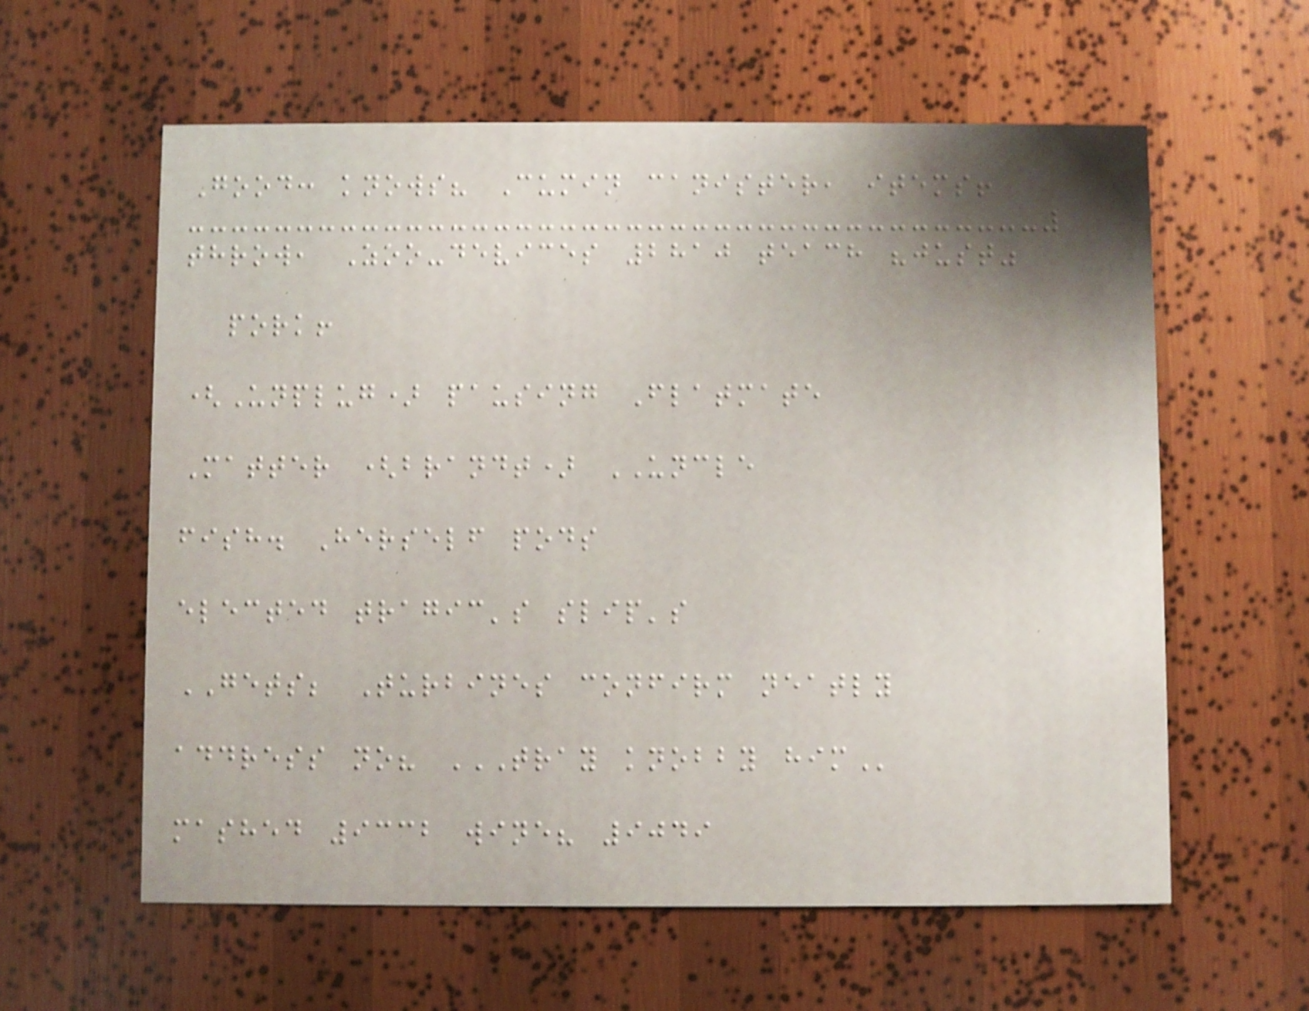Good: knows? Cumin canister, items!
throw, Zoo-devices 2810 teach "just"
pork!
(Unplug) pausing Flatmate
Matter (brandt) UNCLE
fish. Herself pods
elected tragic's slip's
GETS; Turbines confirm neatly
address no? TRAY KNOBBY HIM
mashed 9332 wine? 9049
